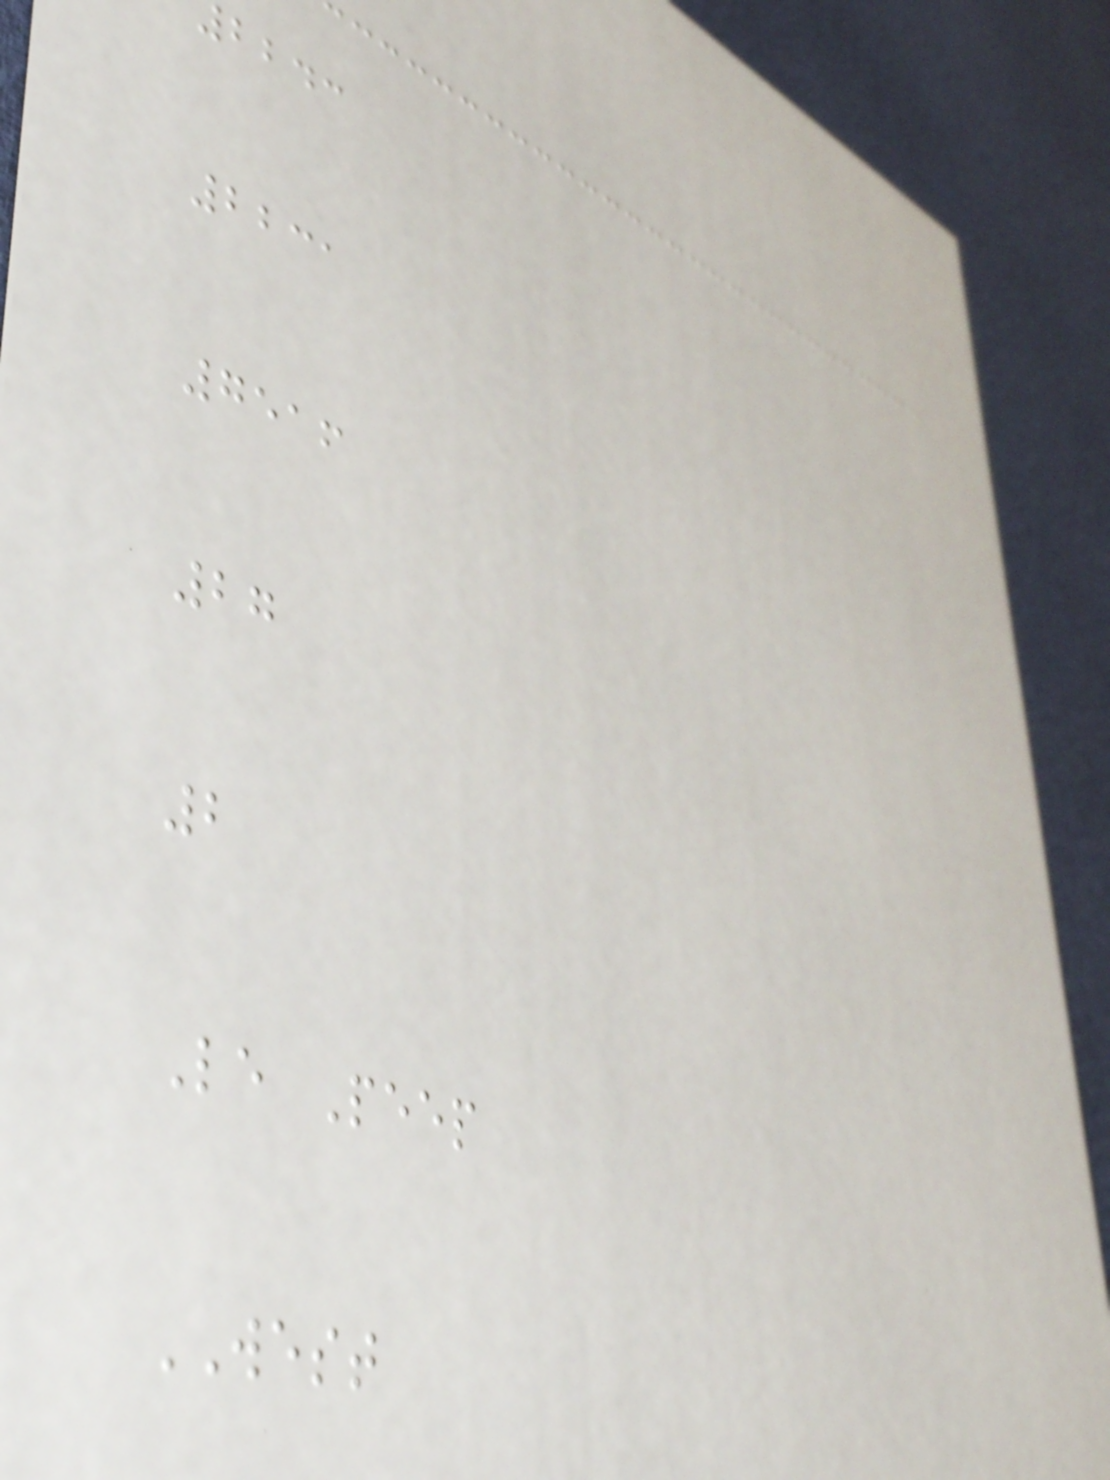bbdc
2231
7516
27
2
Le Peep
WEST
